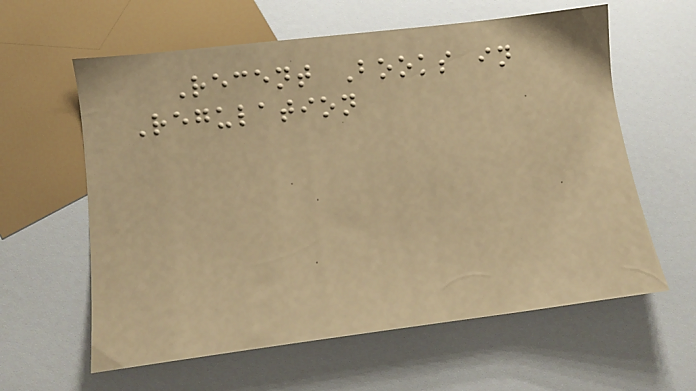Recent Books in
Regulation
